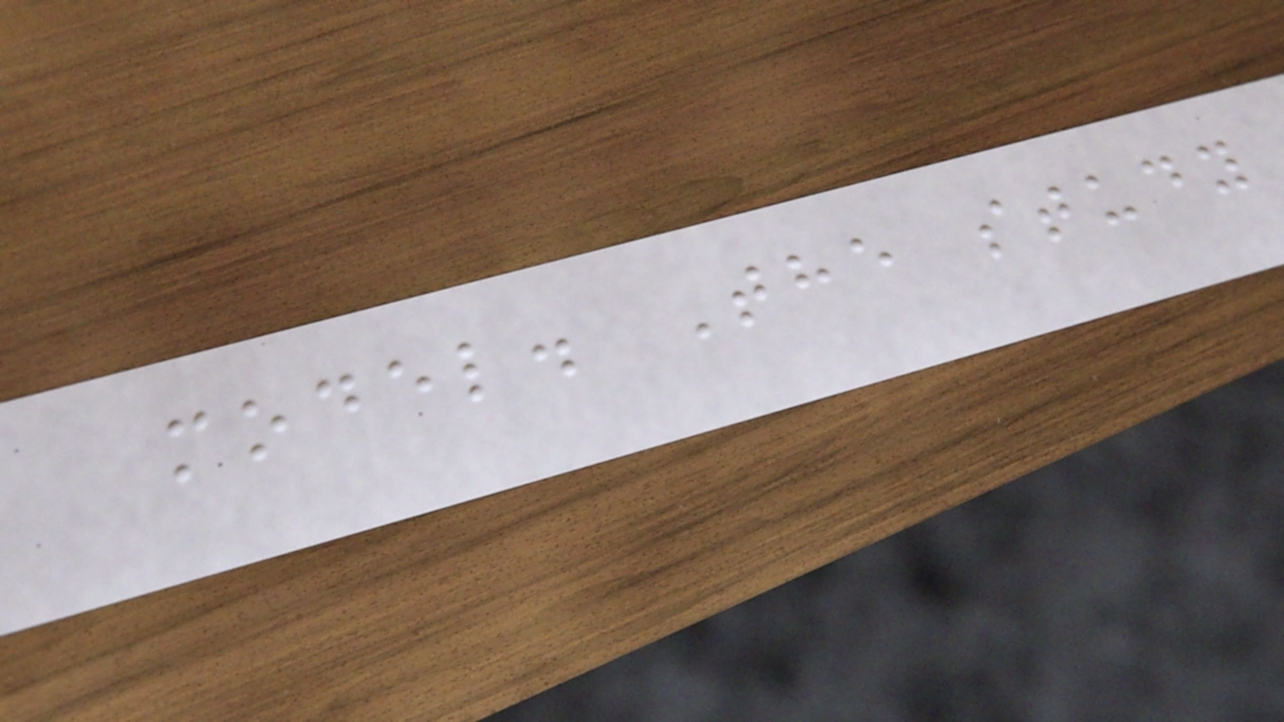model. The study
